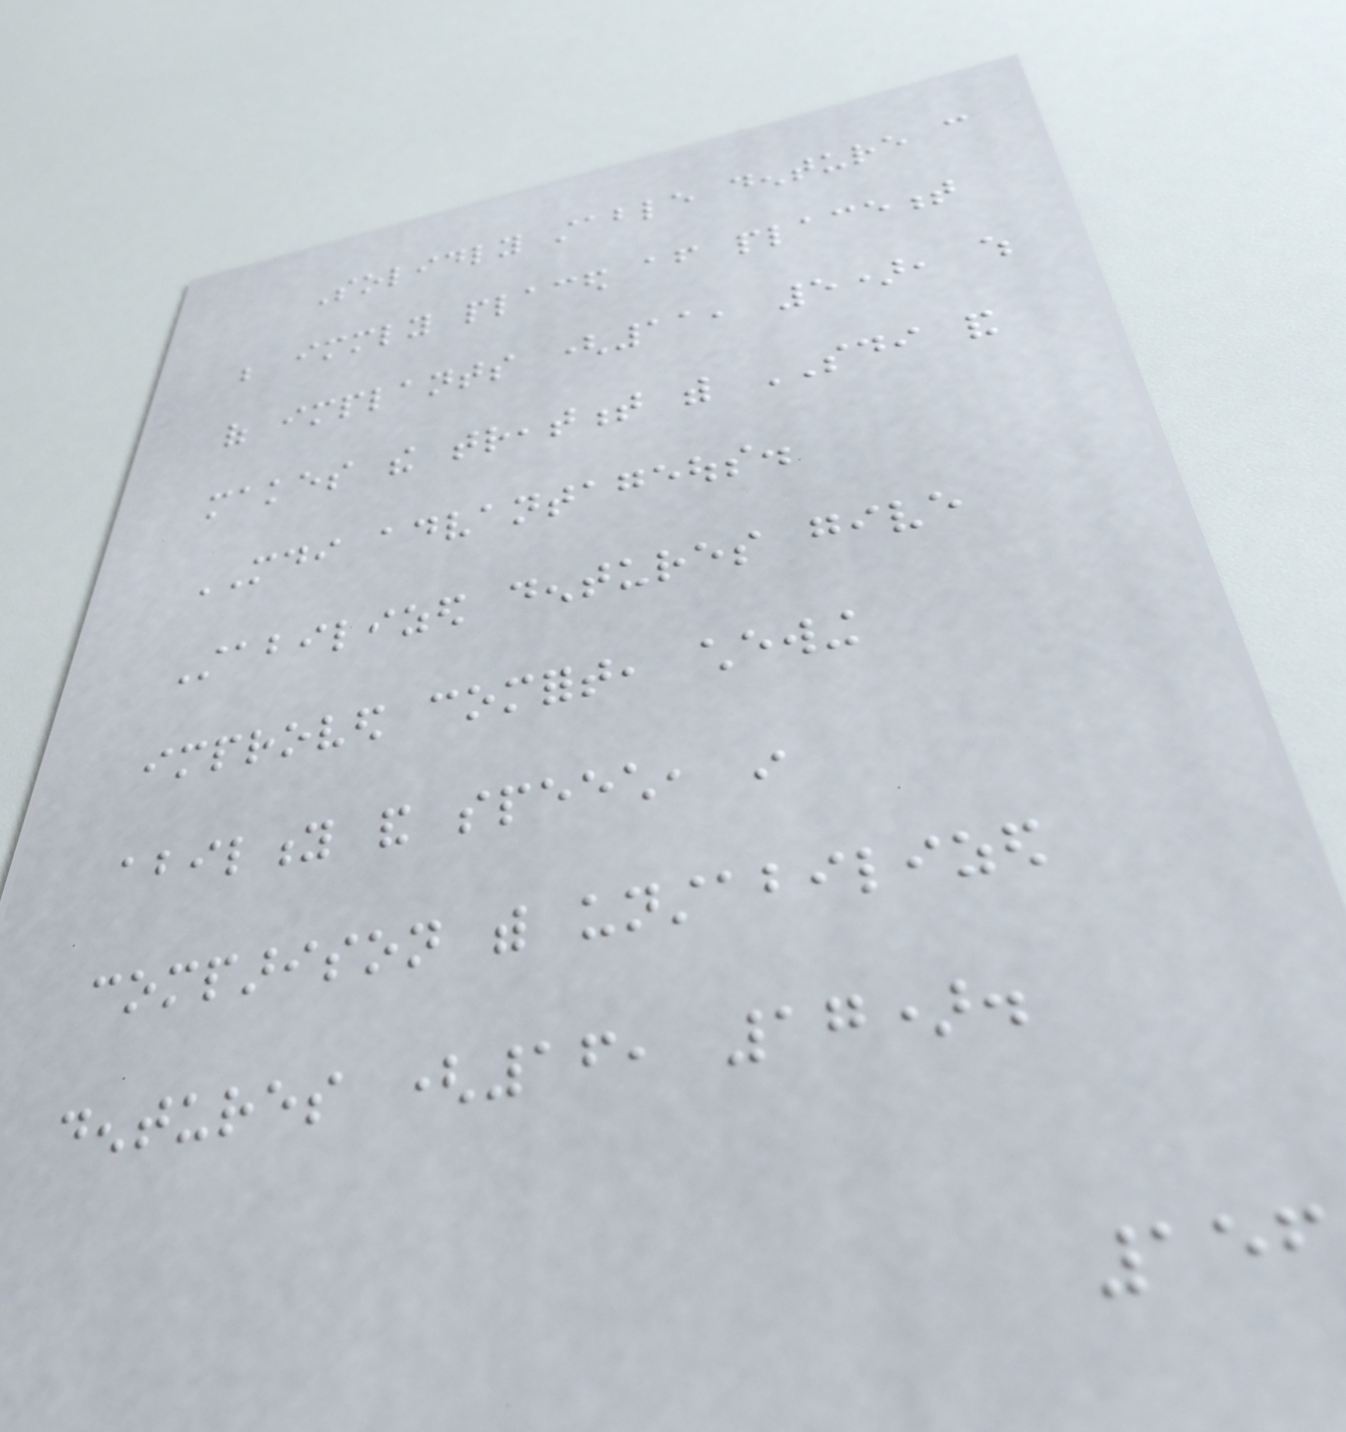Solidly stable denture can
be immediately placed after placement
of implants (11, 5), which
makes the treatment with SDI and
MDI advantageous.
Stabilized dentures give
improved comfort, chewing
ability and speech, in
comparison with unstabilized
dentures (16, 17).
156
